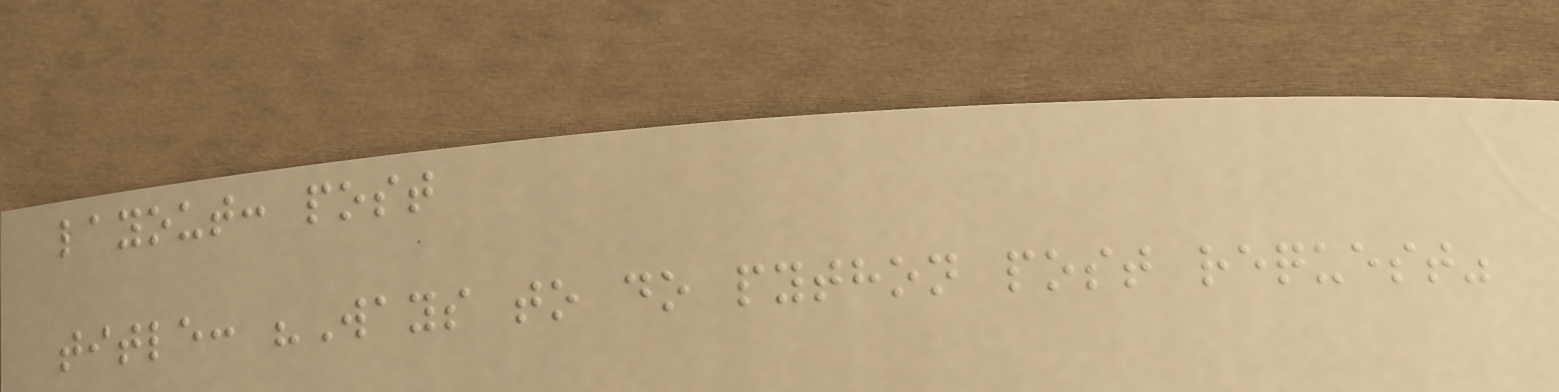layout: post
title: "Ways to do python post request"
